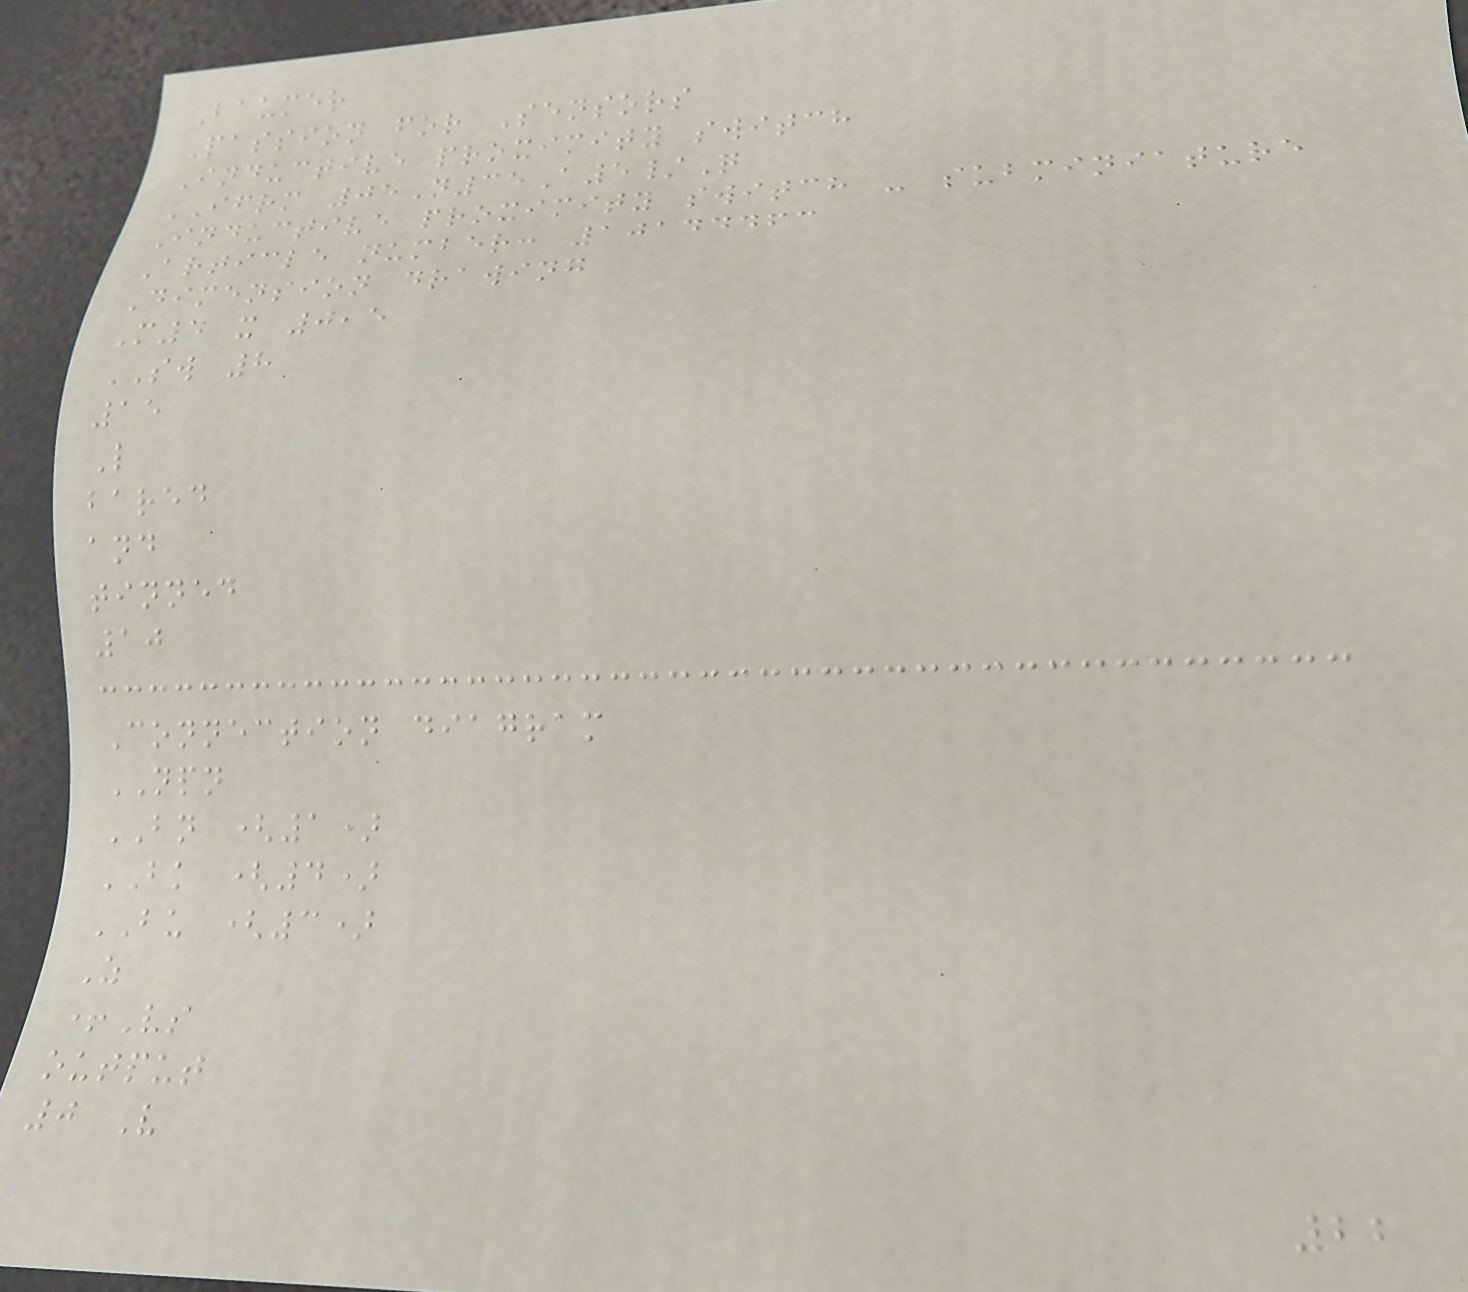Baumer
Passion for Sensors
Inductive proximity switch
IFRM 05N35A5/Q
Inductive proximity switch - subminiature
Article number: 10144463
Dimension drawing
M5 x 0,5
SW 8
15
L
bared
and
tinned
10
Connection diagram
NPN
BN (1)
BK (4)
BU (3)
Z
+Vs
output
0 V
22
